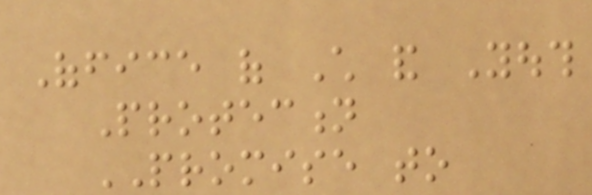Office of Child and Youth
Protection
PROMISE to
